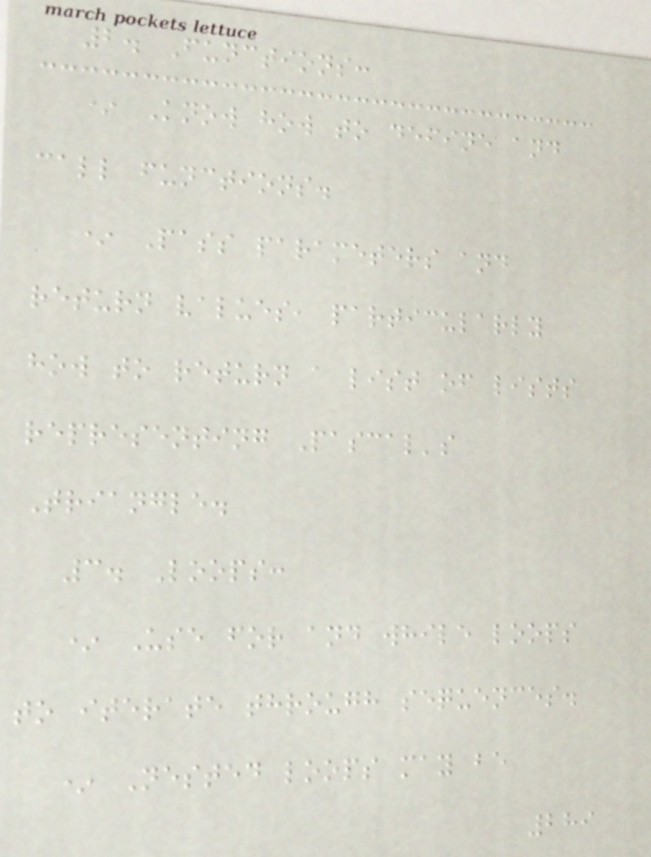2. Functions:
* Know how to define and
call functions.
* Pass parameters and
return values, particularly
how to return a list of lists
representing Pascal's
Triangle.
3. Loops:
* Use for and while loops
to iterate through sequences.
* Nested loops may be
289
